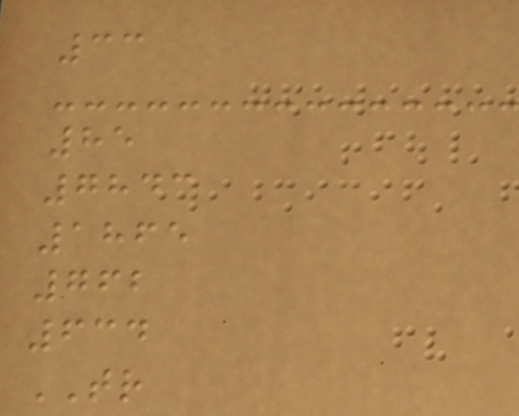33
85
7843
1865
762
634
TR
